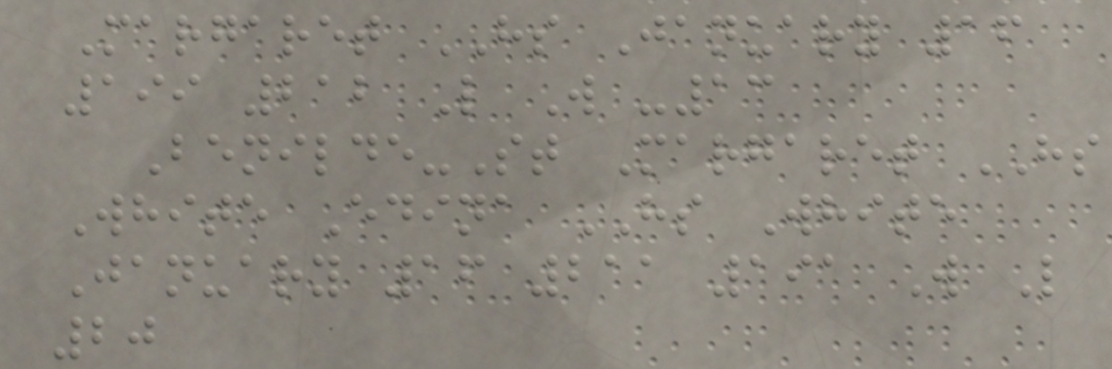Margaret HS January 16
199 212 L W -13
Benilde-St Margaret HS
White Edina HS White
January 16 211 191 W L
20
